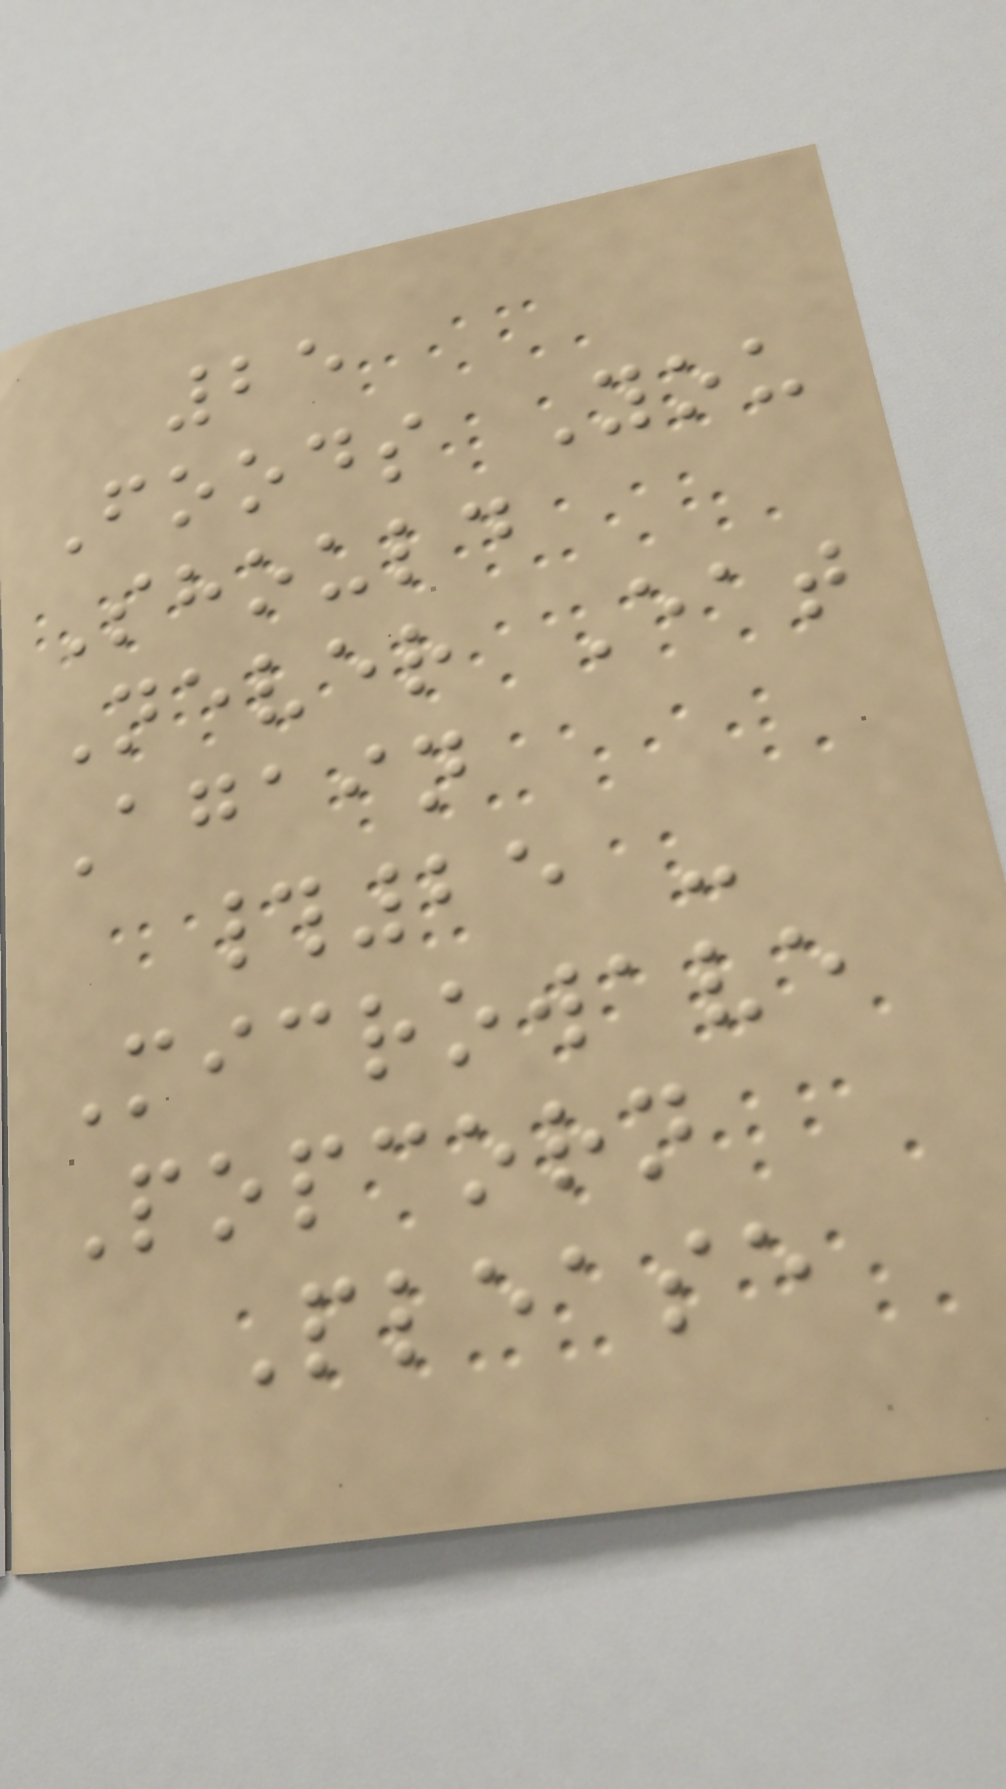25
Foods You
Should
Never Eat
Again
#25 -
Microwave
Popcorn
Please
